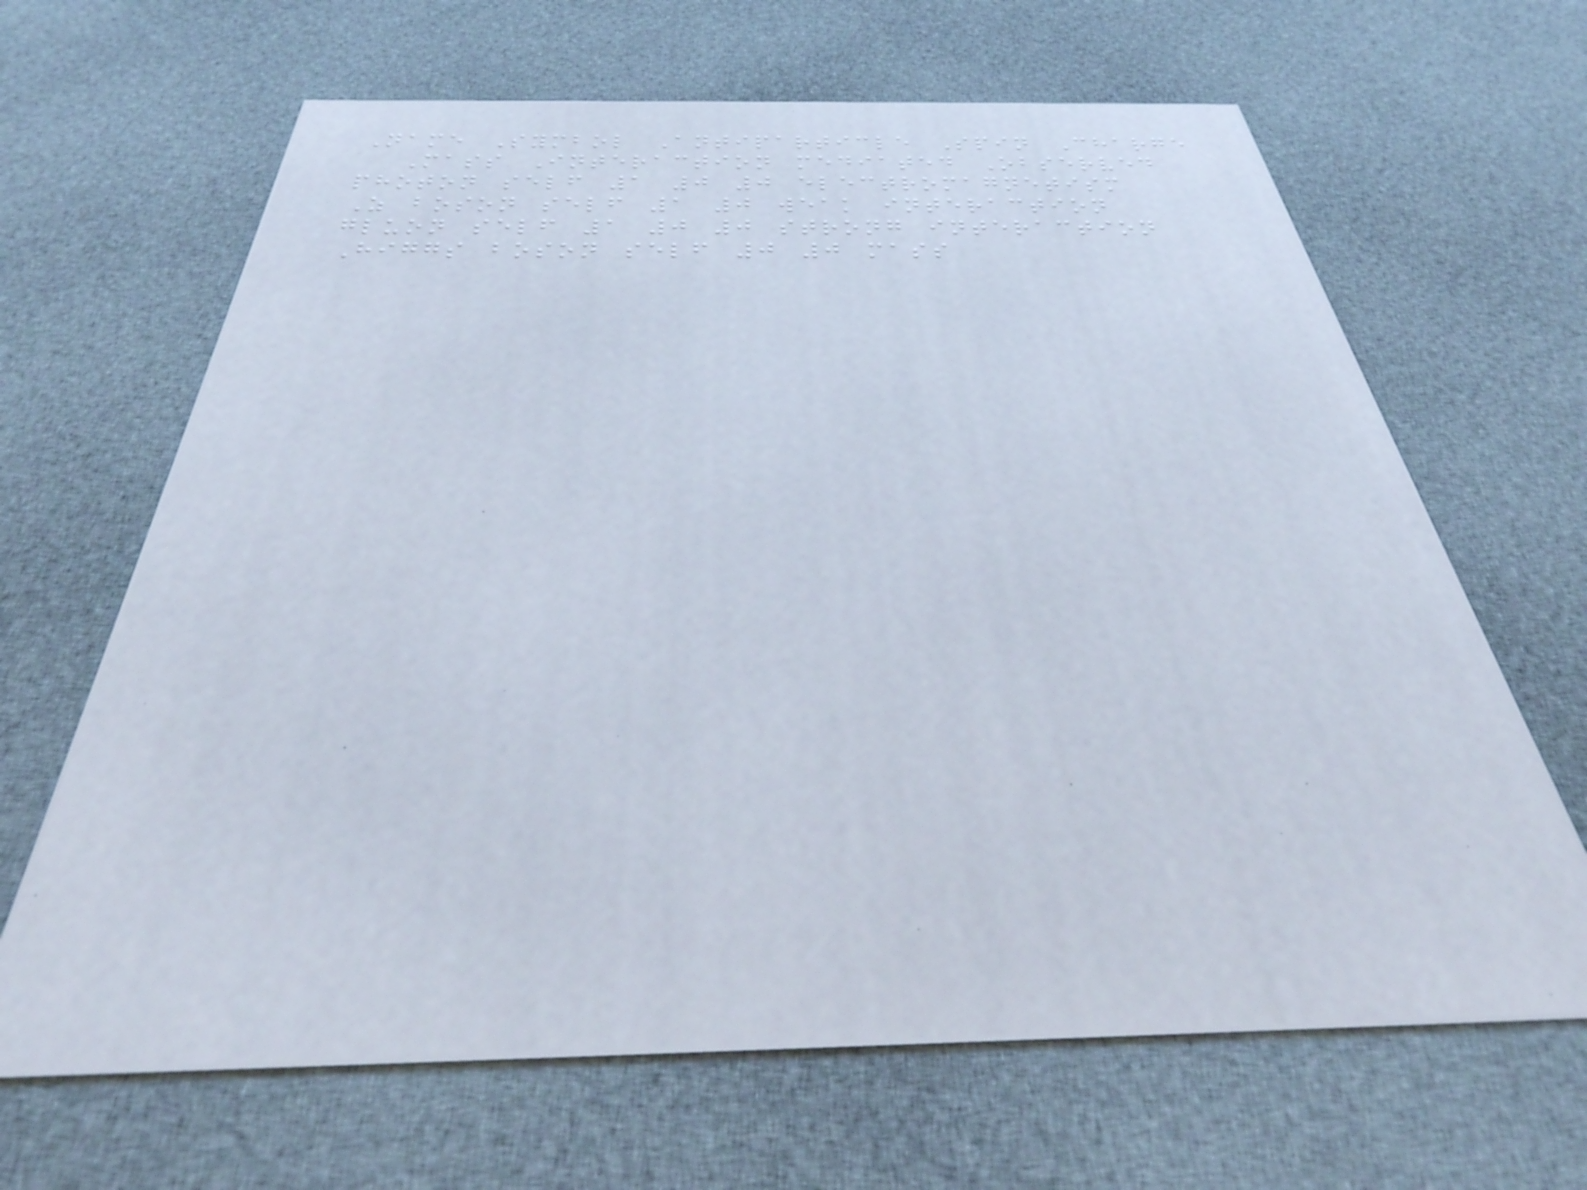Name Symbol Antiparticle Spin Charge
Mass Interaction mediated Observed
photon self 1 0 0 electromagnetism
Z boson self 1 0 weak interaction
gluon self 1 0 0 strong interaction
Higgs boson self 0 0 mass
